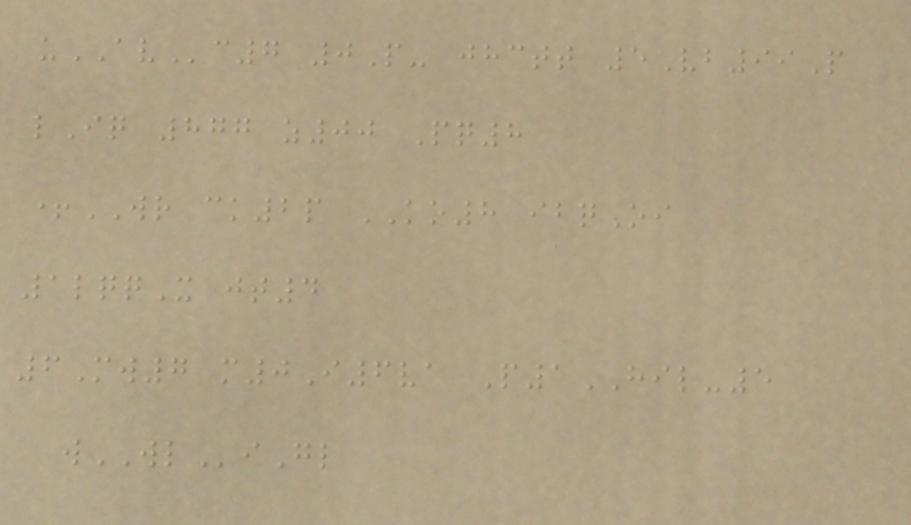uAVc7 0P- jhctt 5Vb99P
lIq 877 z00 Pq8
+WR ck2p KO8 ibqOi
1lqqX jt4
6Mw7 m0I6va P1HIL-5
wWLiGl
